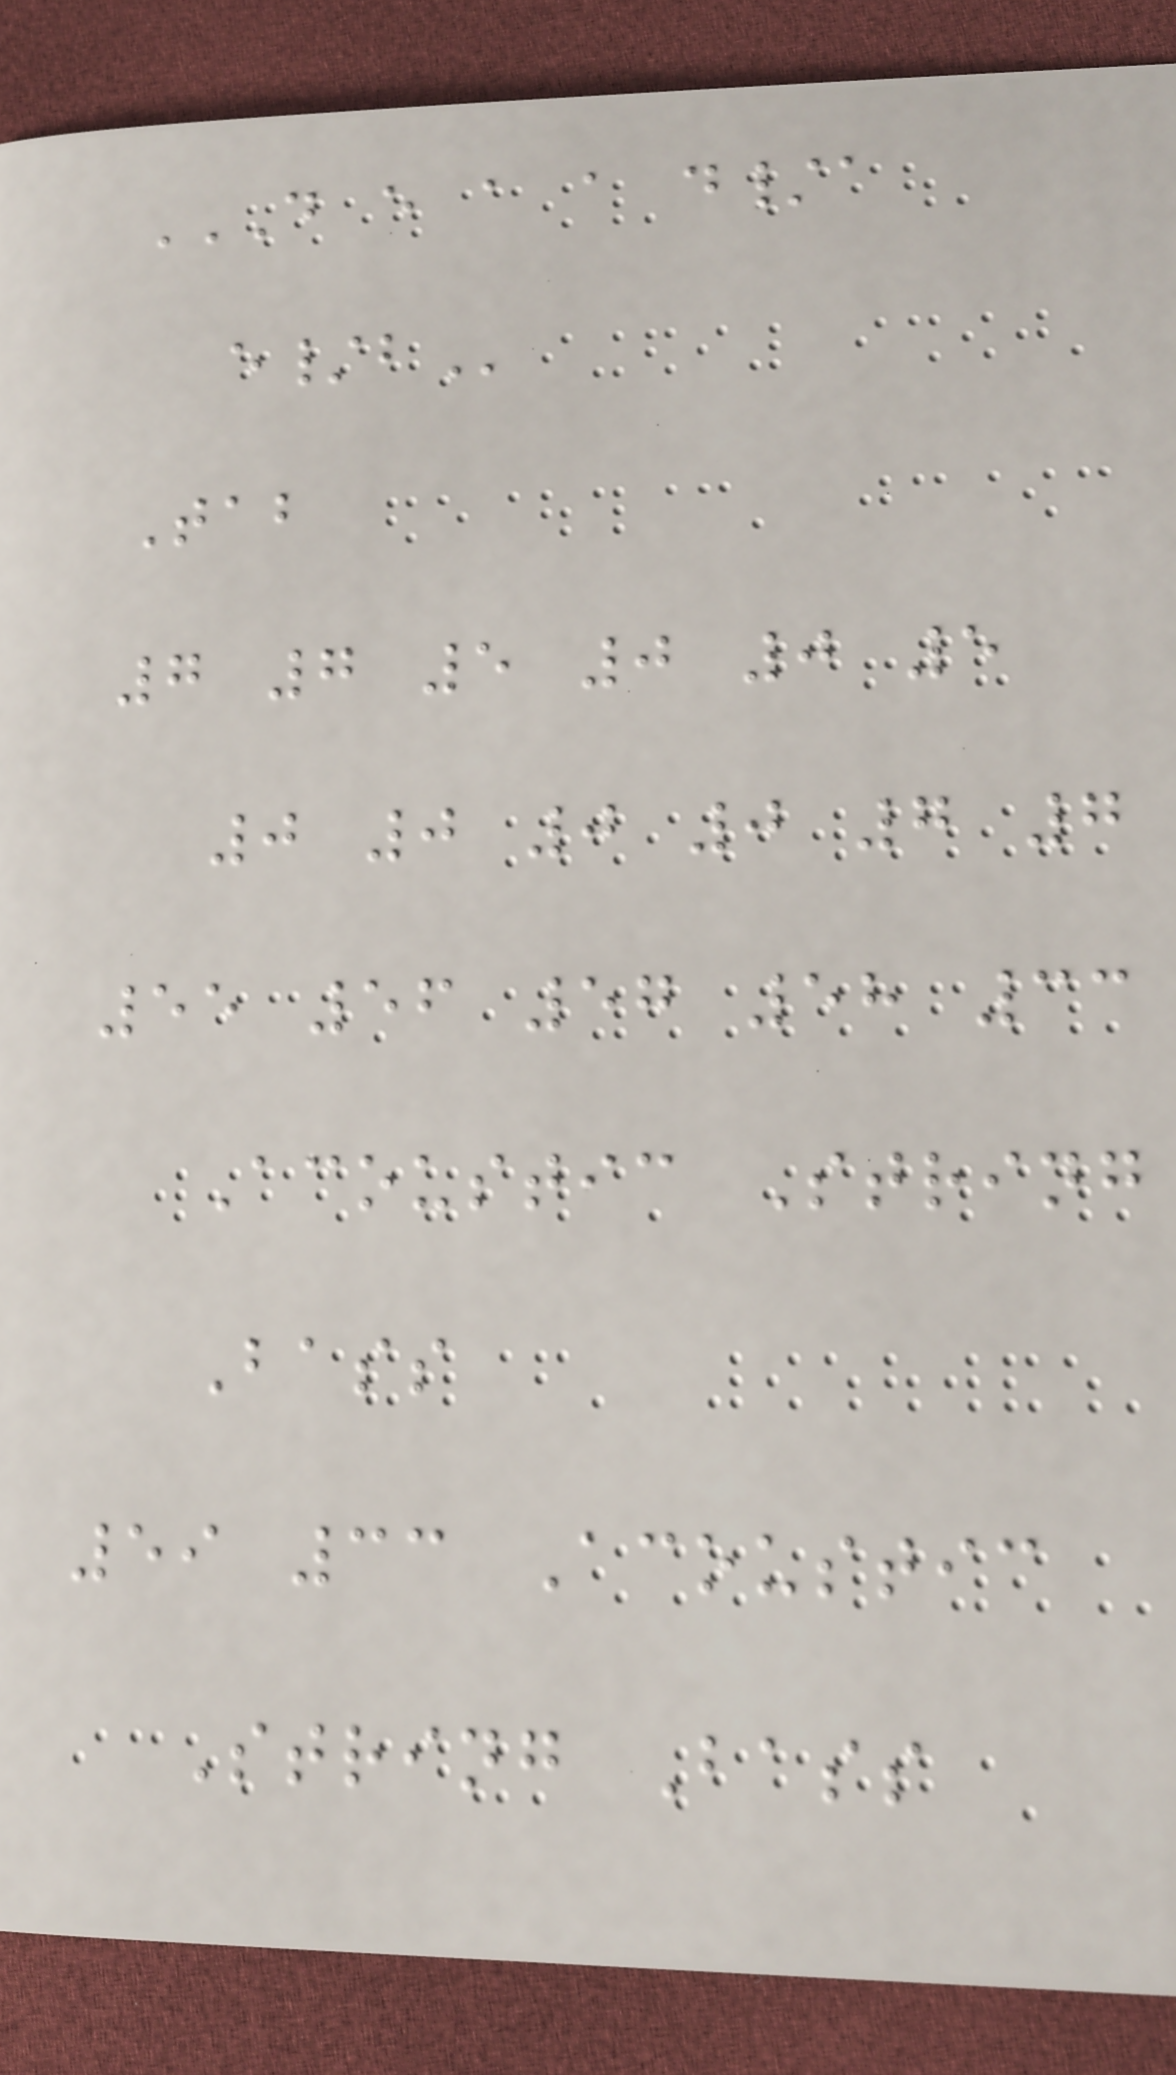D E A A D/A
E/B
Tab
7 7 5 0 0 5
0 0 0 0 7 7
55 56 57 58 33
Acoustic String
Bass
59 33 Acoustic
String Bass
